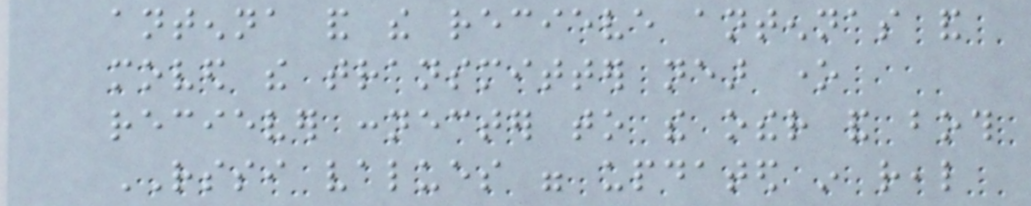antenna and the recieve antennas and
moved the transmitter near one
reciever connecter to the other and both
RSSI values were updated in real
